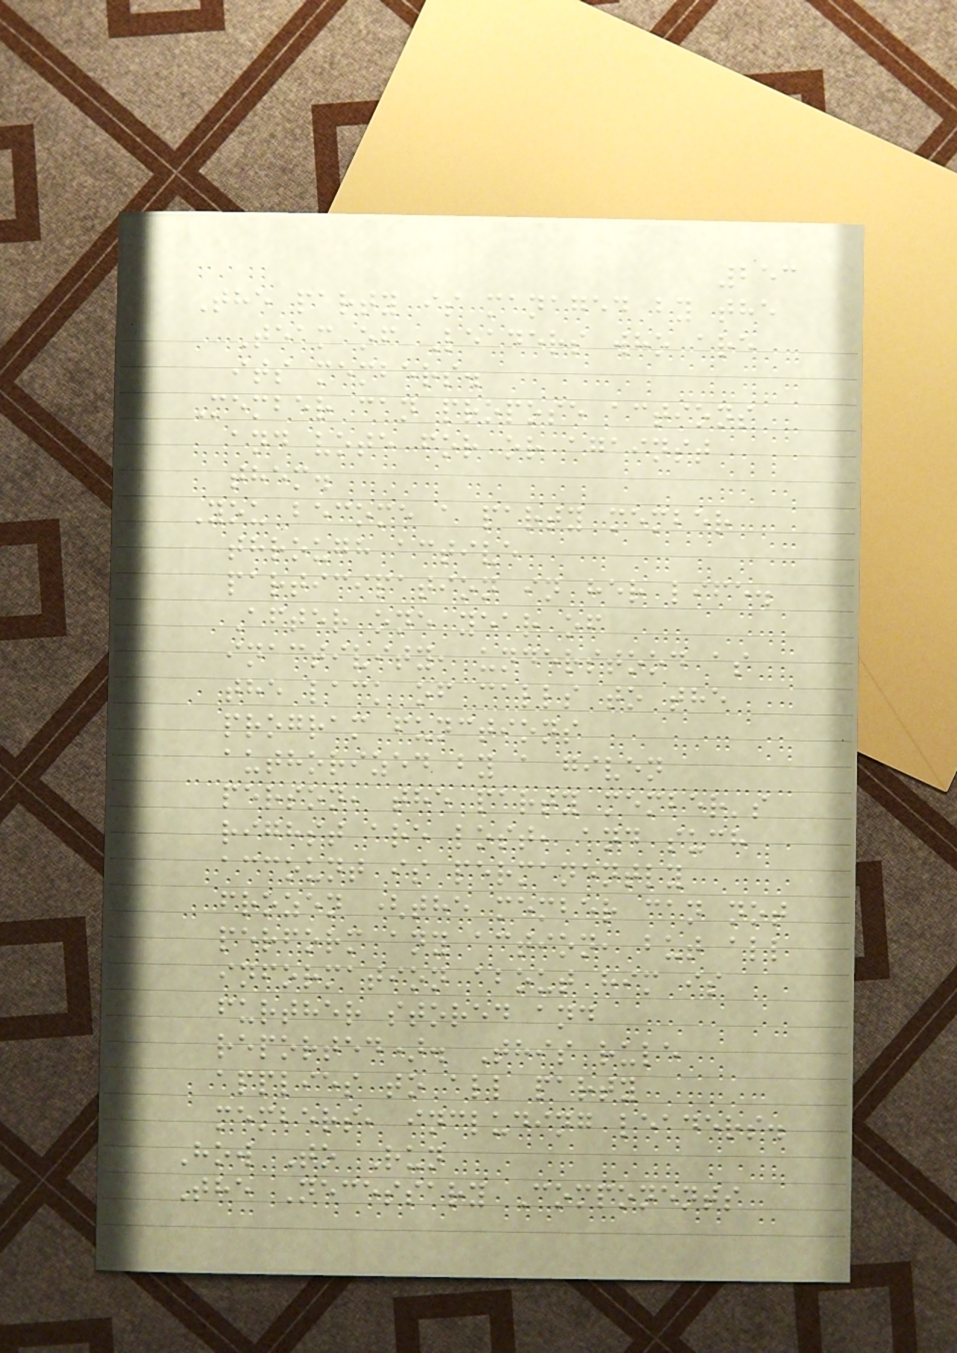253
The party is managed by the
Team of Leaders who are
its members.
Member can propose actions
and vote for or against
them.
You become a party member
through active
participation in her life.
After one year of
inactivity, understood as
the lack of calls to the
program functions
authorized by a given
person, the party member's
righst are lost, and such
account is permanently
frozen (the member can not
perform any action, but all
information about him is
further stored and
reported). This rule
applies to all party
members, including leaders.
How To Run
The Necessary Components
